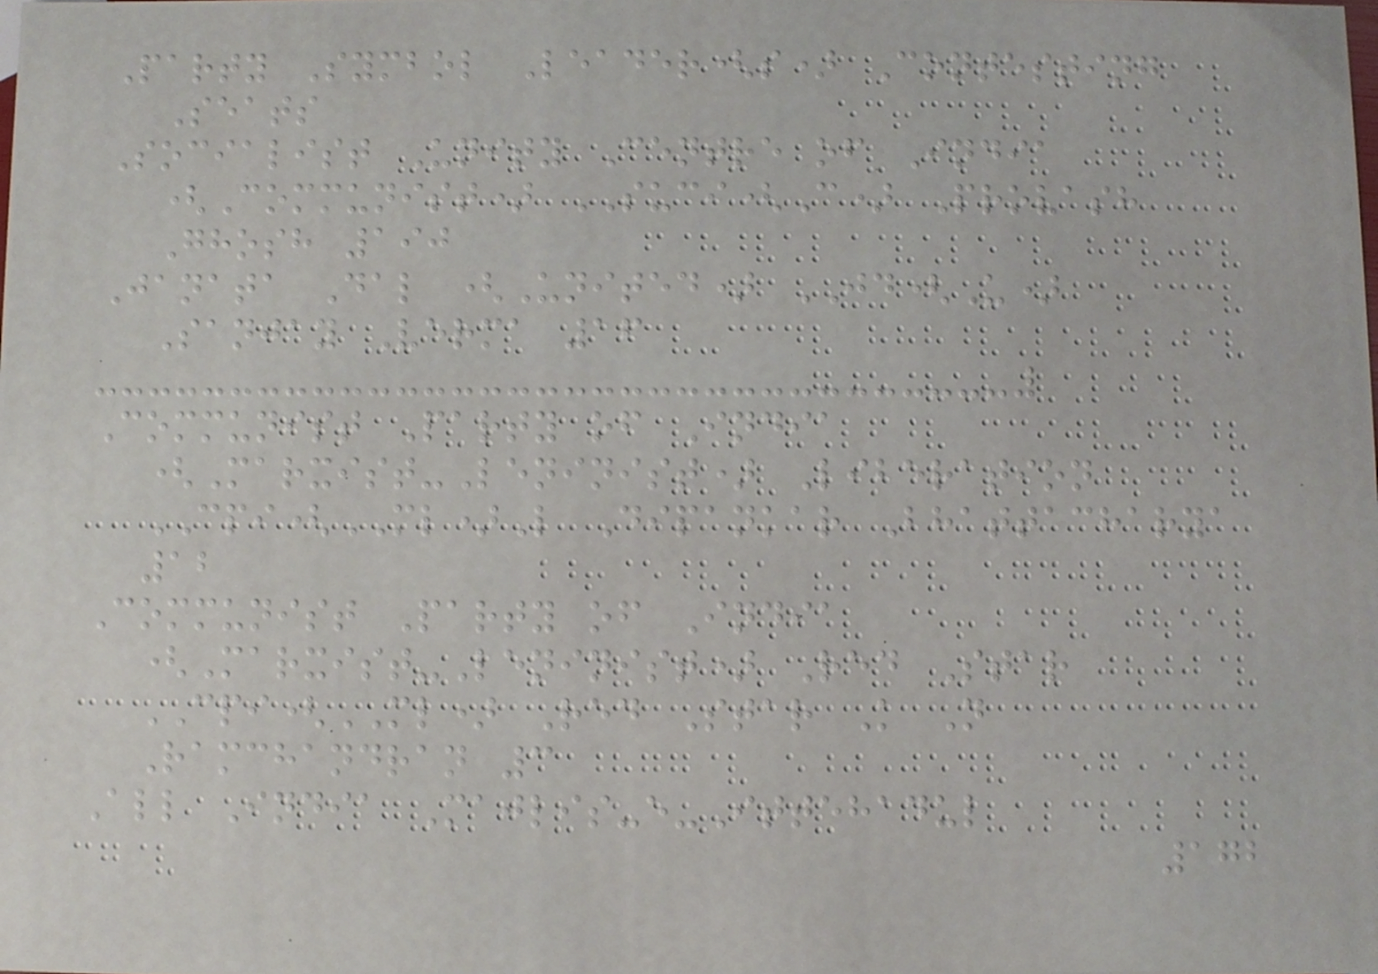Party Symbol Leader(s) Contesting
Seats
Socialist Unity Centre of India
(Communist) SUCI(C) Provash
Ghosh 190
Janata Dal (United) JD(U)
Sanjay Verma 16
Communist Party of India
(Marxist-Leninist) Liberation
CPI(ML)L Dipankar Bhattacharya
12
Communist Party of India
(Marxist-Leninist) Red Star
CPI(ML) Red Star K N
Ramchandran 3
All India Majlis-e-Ittehadul
172
